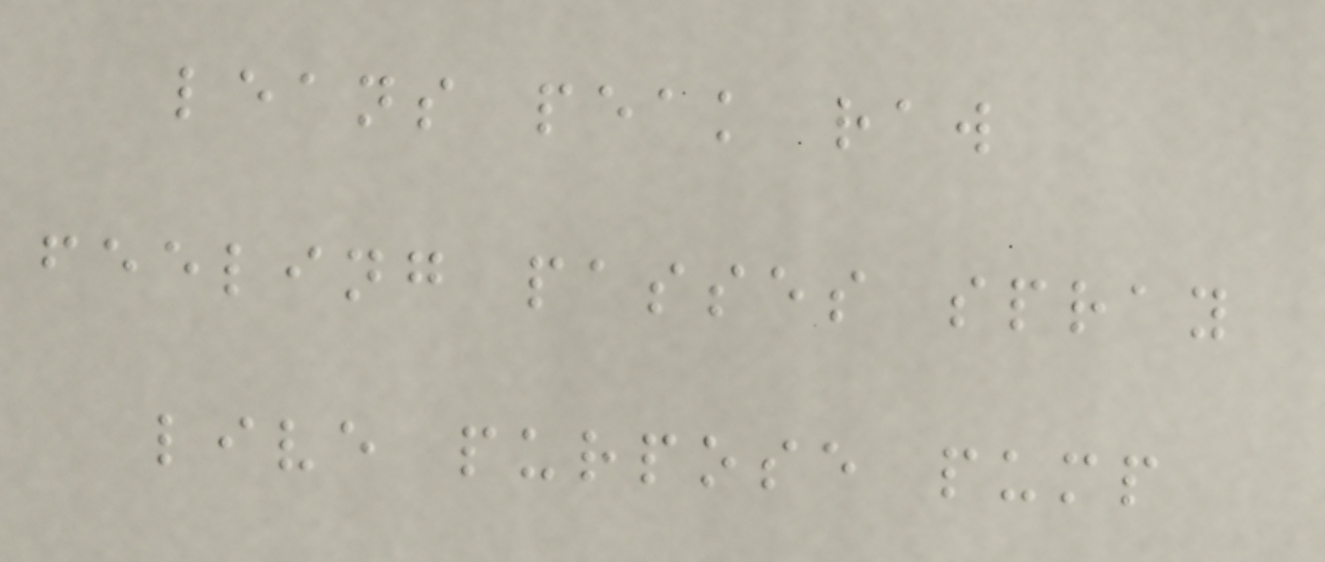leans peak raw
feeling passes spray
live purpose pump
